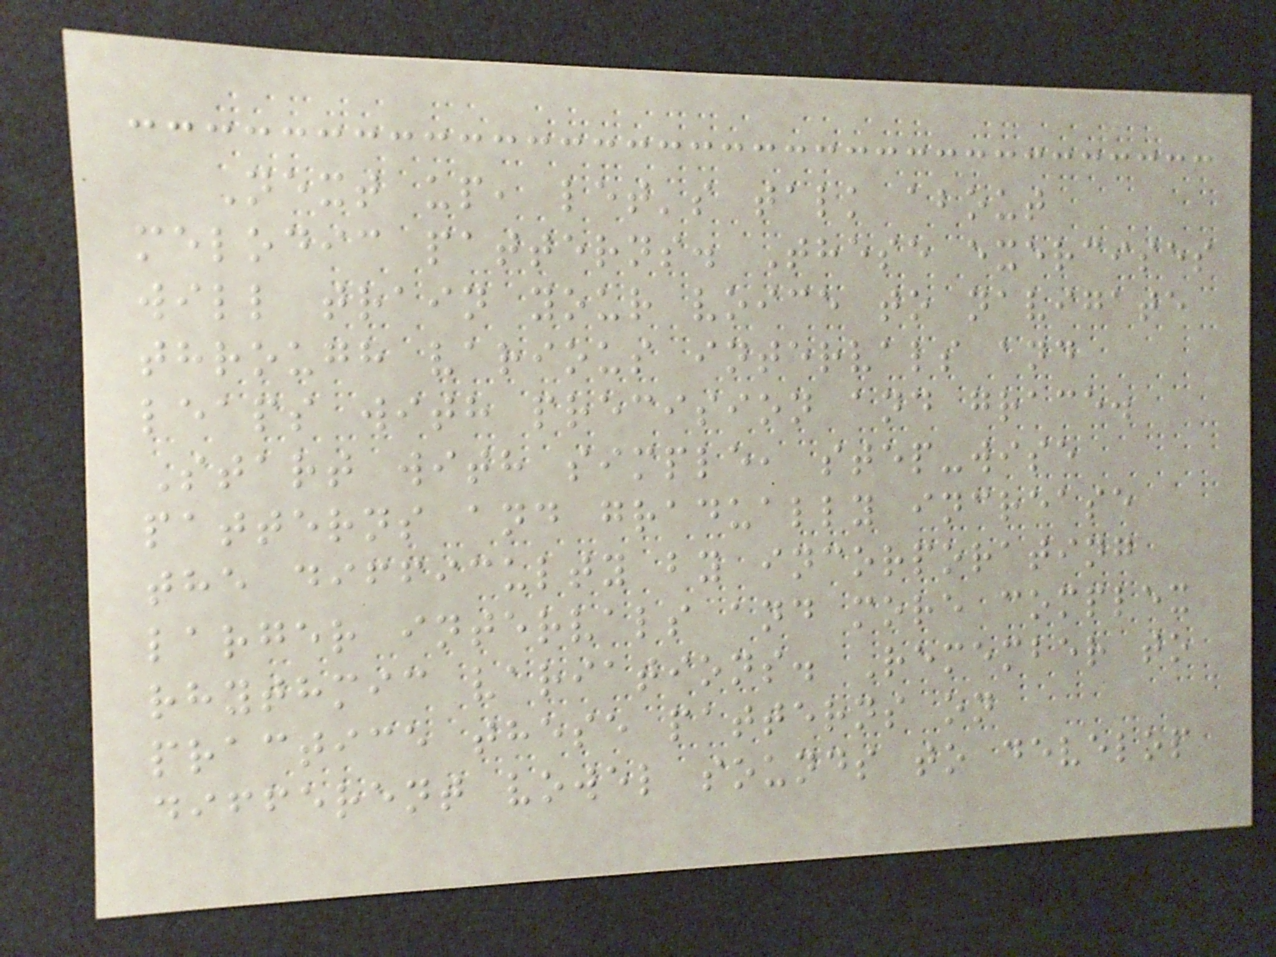Next up, let's talk about
melodic patterns. These exercises
will train your voice to navigate
through various intervals and
leaps with precision and grace.
Start with simple, step-wise
patterns and gradually increase
the difficulty by incorporating
larger intervals and more complex
rhythmic variations. Remember to
practice these patterns on
different vowel sounds to develop
